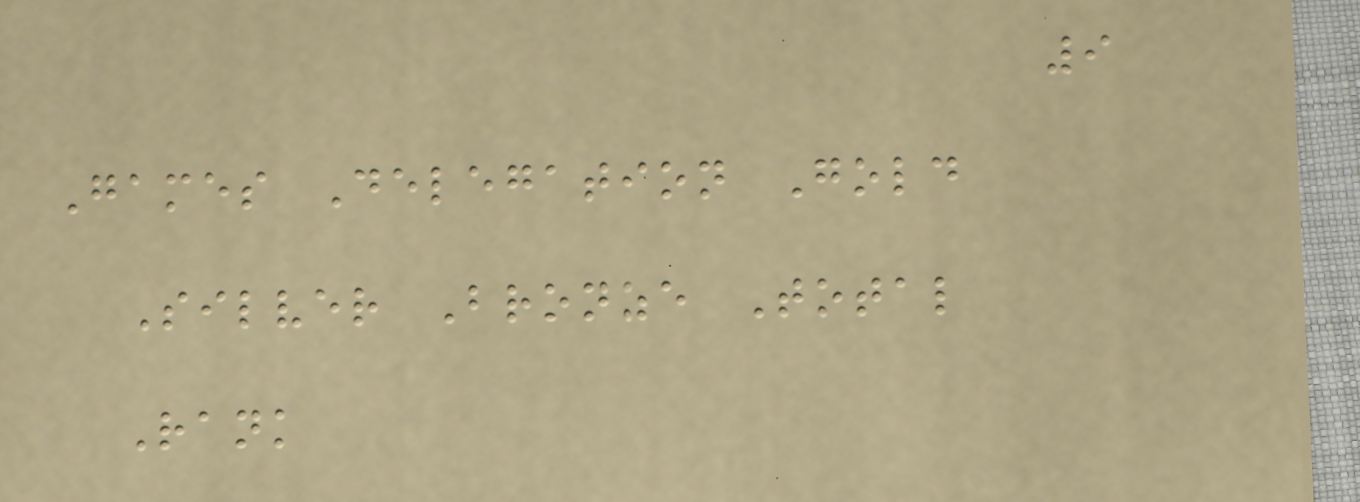9
Games Delegation Gold
Silver Bronze Total
Rank
